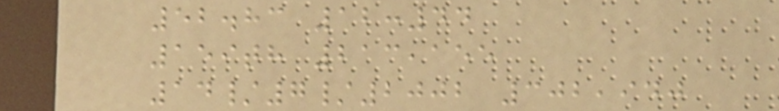52.83 12:44
159th 213,155
14/7/2002 302,940
